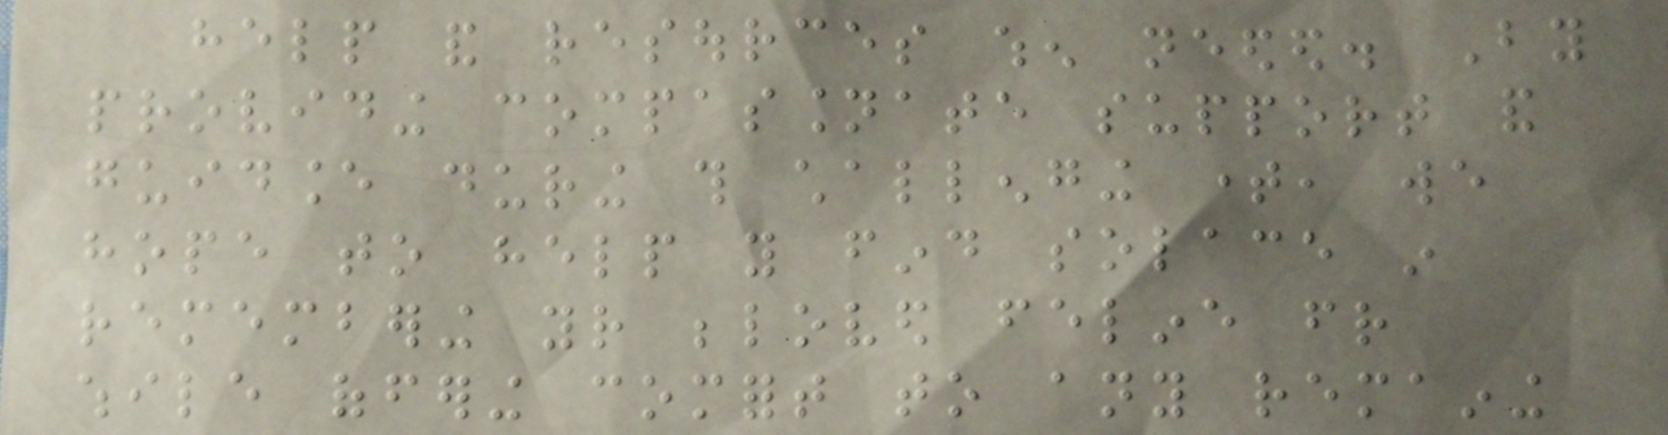help and resources when needed. By
providing compassionate support and
guidance during this challenging time, we
hope to help you find solace in
remembering your beloved feline friend
while offering comfort to any remaining
